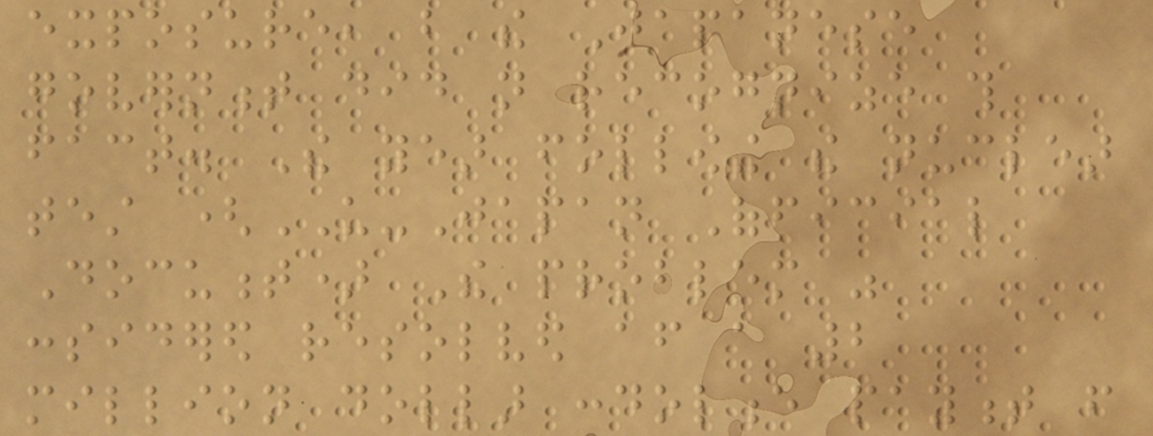exposure, but the Japanese
government did not recognize this
fact. The year following the nuclear
test (US-Japan Official
Document) The problem was
considered resolved after a 2
million dollar condolence payment from
